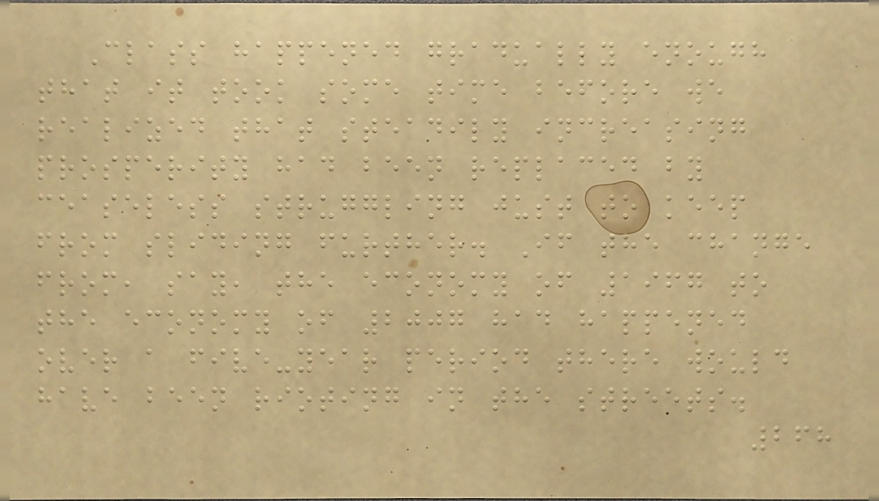Class happened gradually enough
that it took some time before we
realized that steadily increasing
prosperity had been replaced by
ceaseless struggling just to keep
from sliding further. If the change
from, say, the economy of 1967 to
the economy of 2007 had happened
over a five-year period there would
have been rioting in the streets.
268
